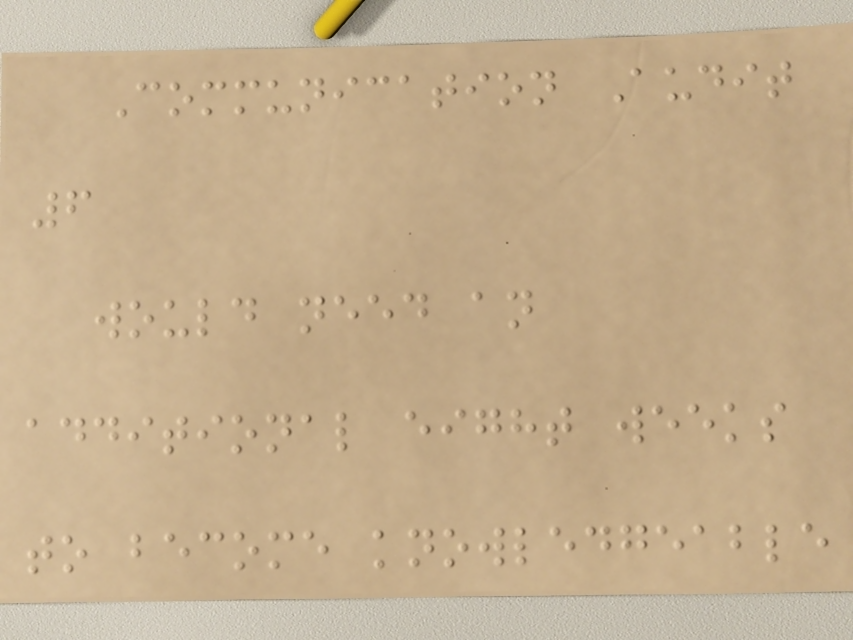Communication Audit
6
would need an
additional eight weeks
to become knowledgeable
